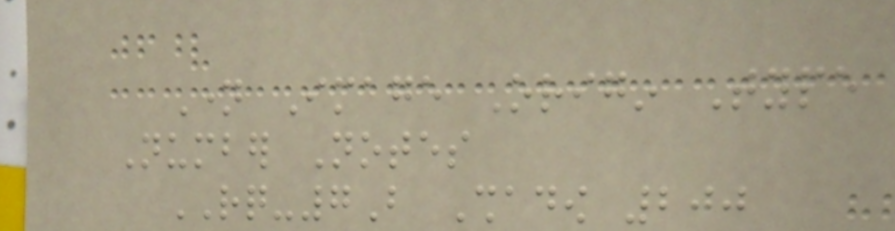Name Image Origin Type
Number Notes
RQ-7B Shadow 200
